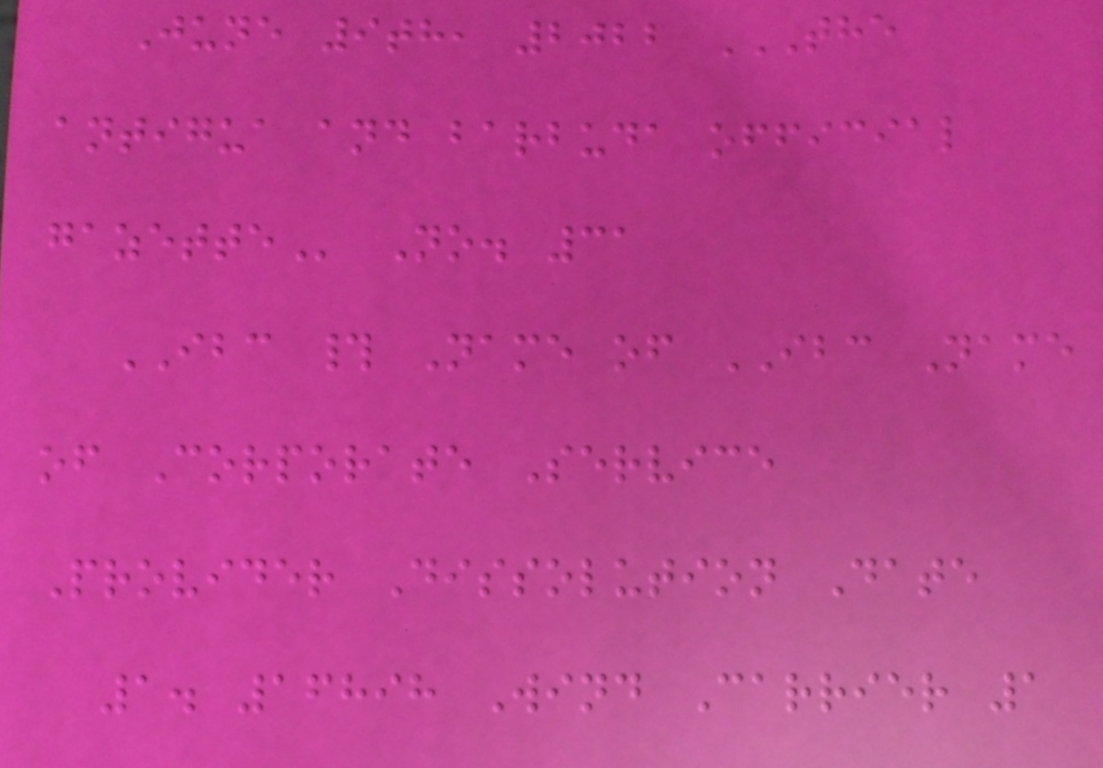June 9th, 2022 THE
ANTIGUA AND BARBUDA OFFICIAL
GAZETTE No. 31
IBC # Name of IBC Name
of Corporate Service
Provider Dissolution Date
1. 16898 Wind Carrier 1
